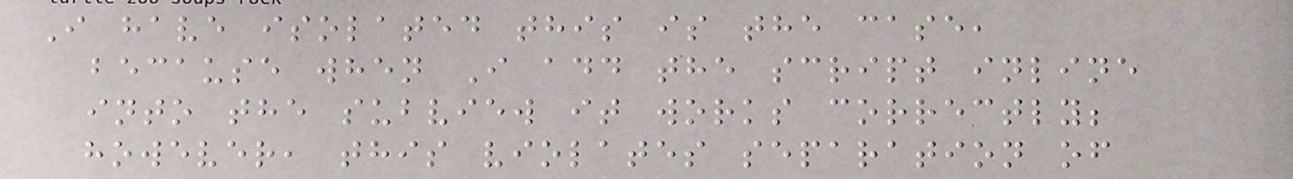I have isolated this is the case,
because when I add the script inline
into the subview it works correctly;
however, this violates separation of
